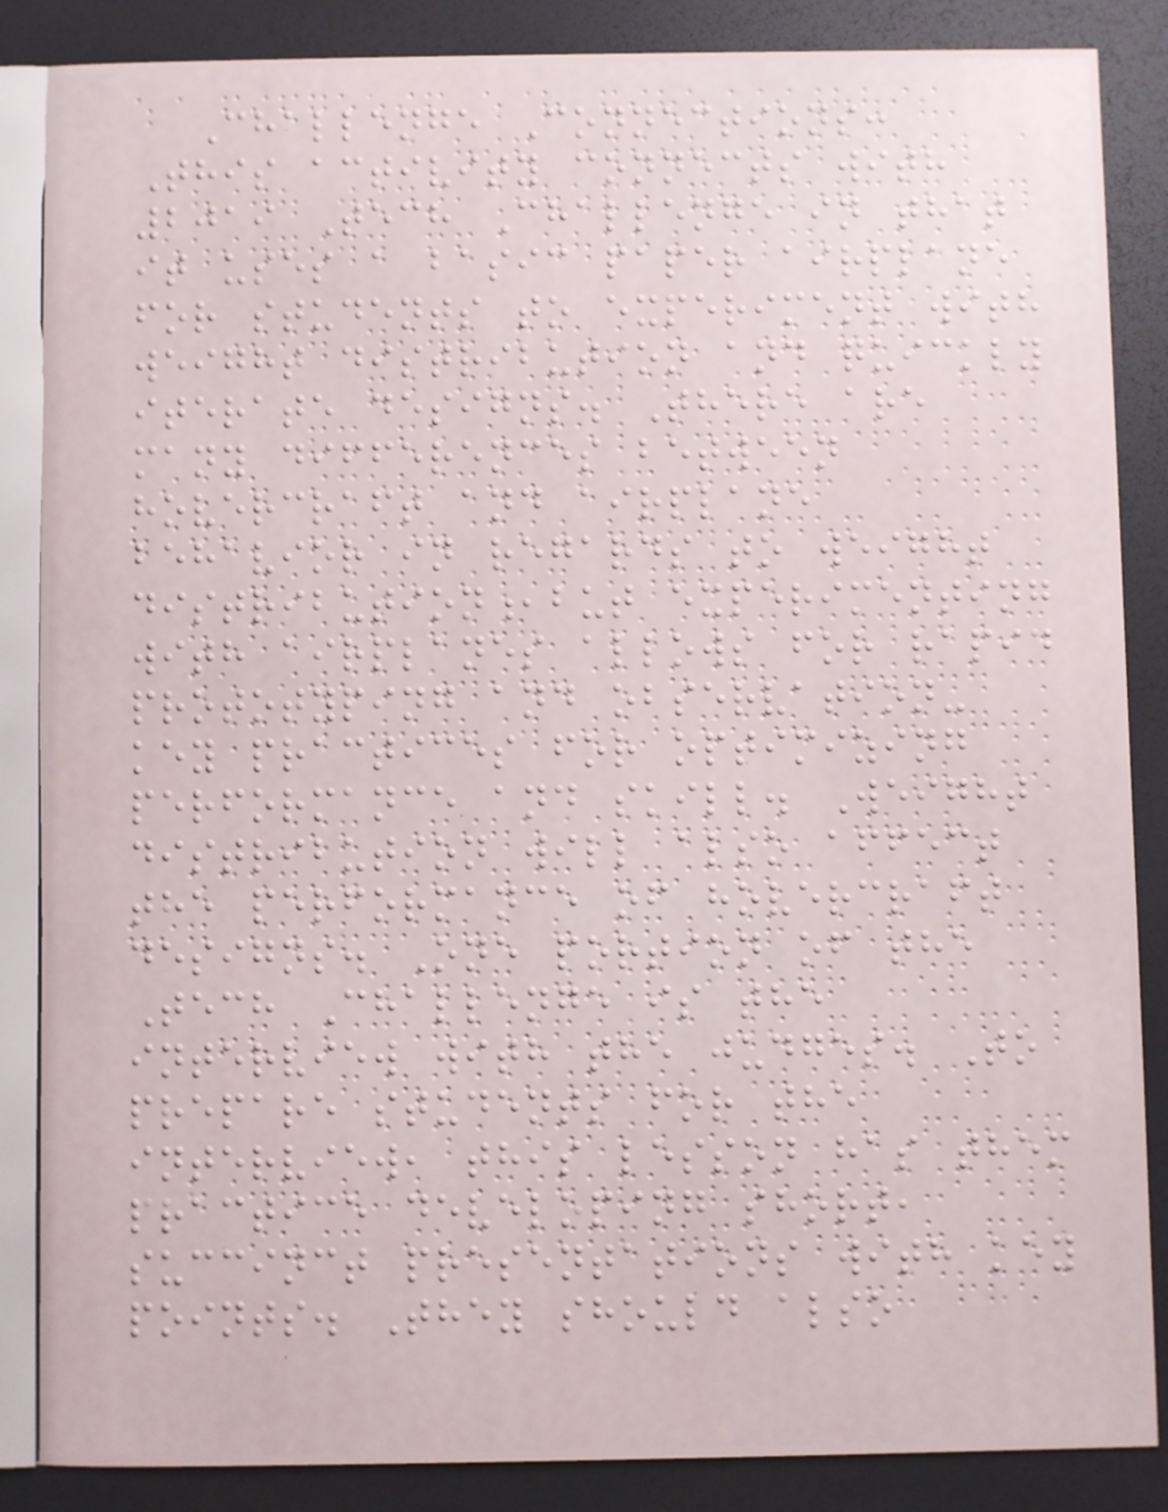Challenge Connections:
This activity connects with
2019 Tech Challenge in that
it uses a basic paper airplane
for students to experiment with
weight distribution and quickly
iterate designs. There are
many differences between
hovercraft and airplane
behavior in regards to weight
distribution,but experimenting
with airplanes allows for rapid
prototyping and observation-
key practices for optimizing
performance and skill. Weight
distribution will also affect
the performance of hovercraft
designs. One portion of the
Tech Challenge is the
interview with the judges. To
prepare students for the
interview, this lesson has them
practice developing short,
succinct presentations with key
points. They should also
